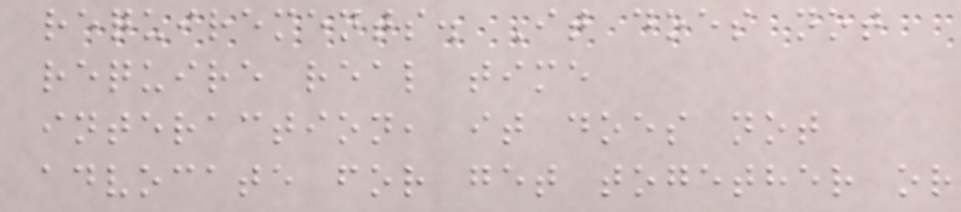requirements. It does not
require real time
interaction, it does not
advocate for get together or
